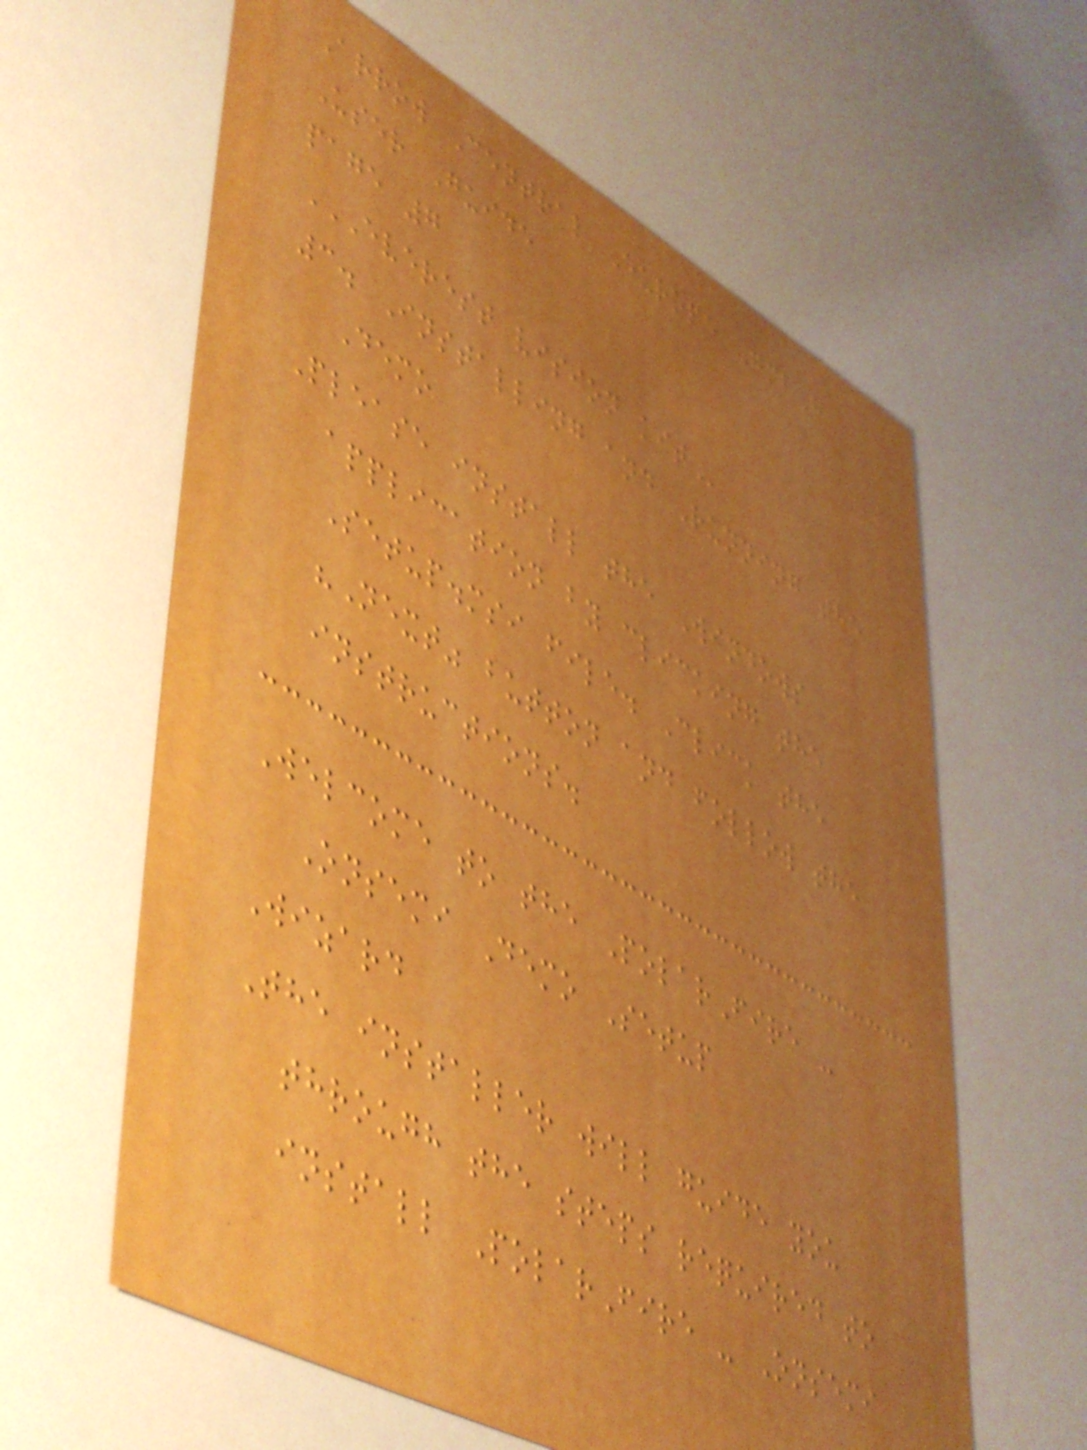Arrow Central Europe GmbH
User Guide
page 7
EVEREST VISION KIT
3. Installing and Running the
Demo
Please install the Windows
application by clicking the
Setup.msi file. Click the
"Next" button and follow the
instructions.
Welcome to the PolarFire -
Onsemi Demo Setup
Wizard
The installer will guide you
through the steps required to
install PolarFire - Onsemi
